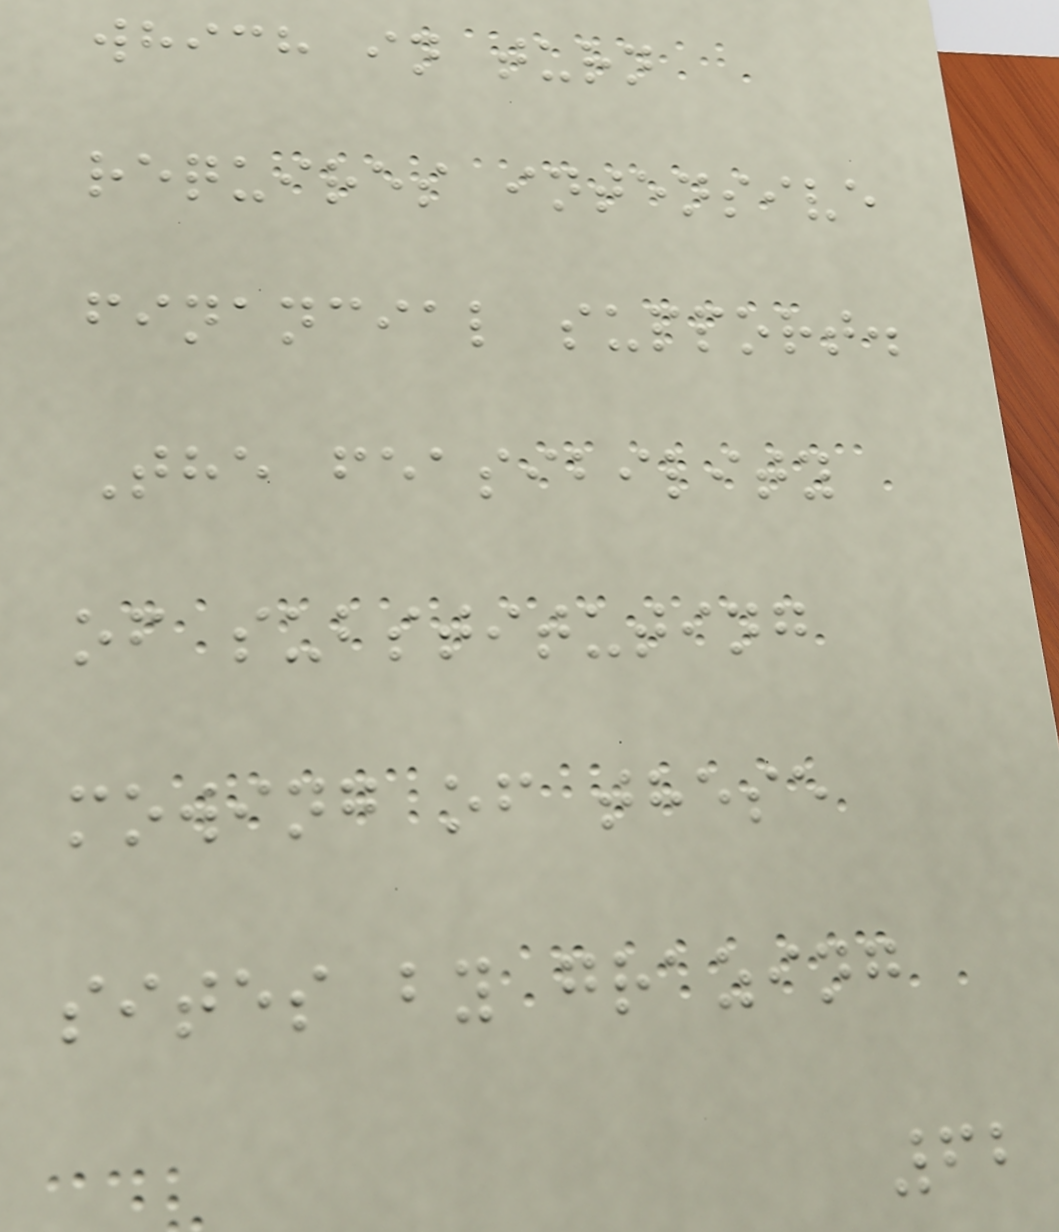which in turn
requires intensive
financial support.
The feasibility
of substituting
mowing of these
sites by grazing
62
